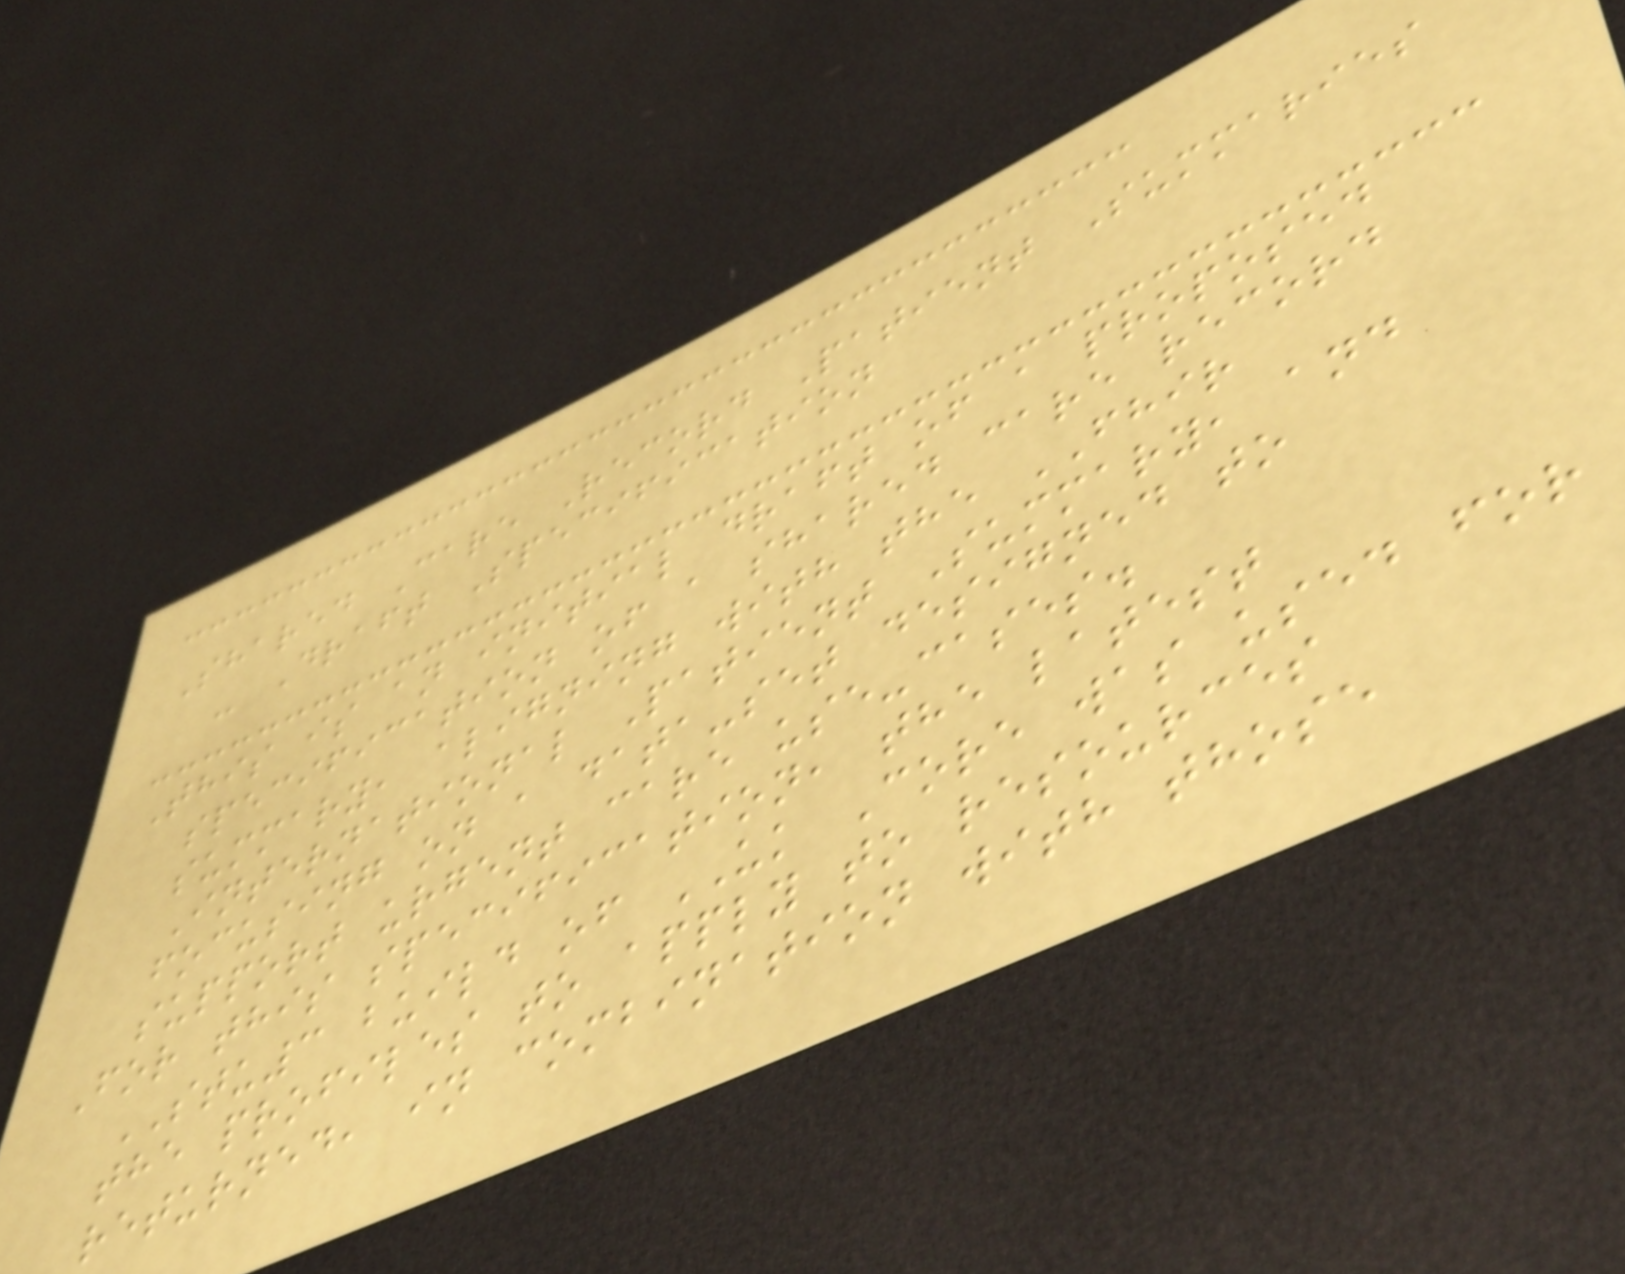Shared Care Record Patient Summaries
- Draft Specification
This is an initial draft of a proposed
specification of a shared care record
summary, aligning with the FHIR
International Patient Summary, and
focusing on a data-set designed to
support urgent care use-cases.
For this specification, the latest
STU3 build of UK Core was used for
the profiles to apply to resources
returned, in combination with those
